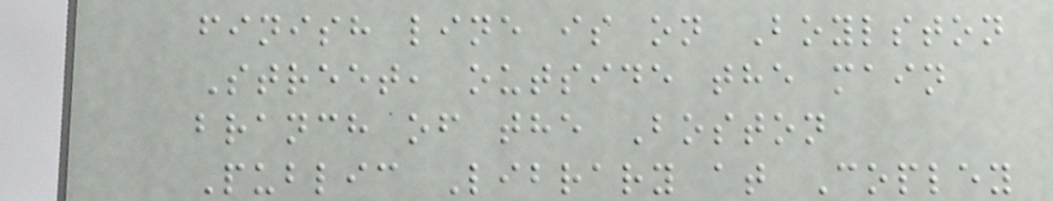finish line is on Boylston
Street, outside the main
branch of the Boston
Public Library at Copley
